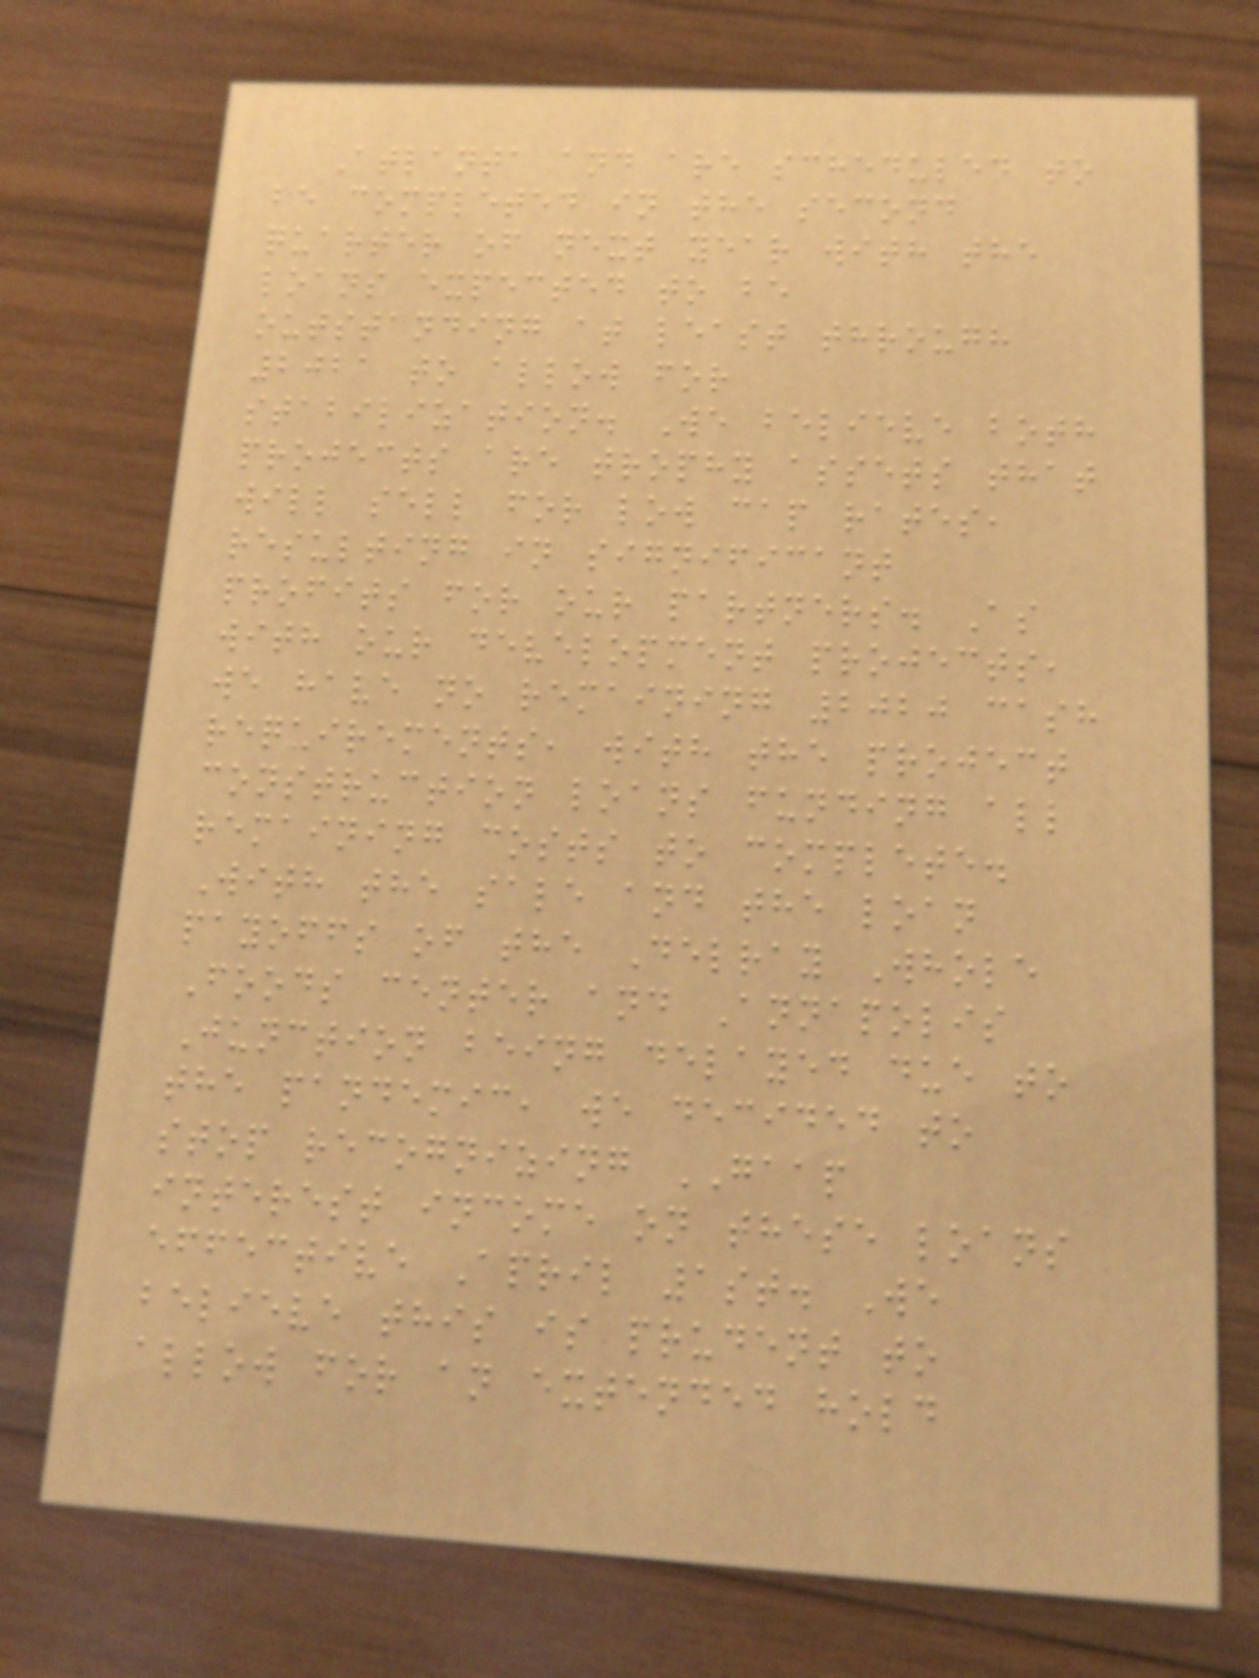Atlanta and are scheduled to
be completed in the second
quarter of next year with the
loans expected to be
outstanding at least through
2021 to allow for
stabilization. We believe both
projects are trophy assets that
will sell for low cap rates,
resulting in significant
profits for our partners. As
with our development projects,
we have no remaining 2020 cash
requirements, with the project
construction loans funding all
remaining costs to complete.
With the sale and the loan
payoffs of the Delray Whole
Foods center and Annapolis
Junction being delayed due to
the pandemic, we decided to
stop recognizing GAAP
interest income on these loans
effective April 1st. We
believe this is prudent to
allow for an extended hold
